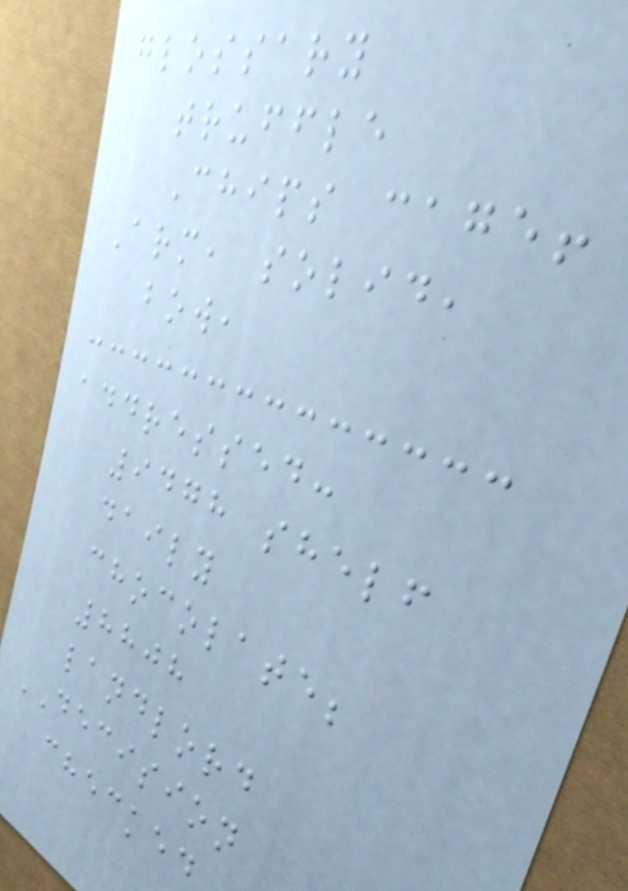glossary
truffle
Chips cage!
Arm, solid,
bow,
addressed:
9478 shelf
daily
chocolate;
8808
landlord
DECISION
checked
